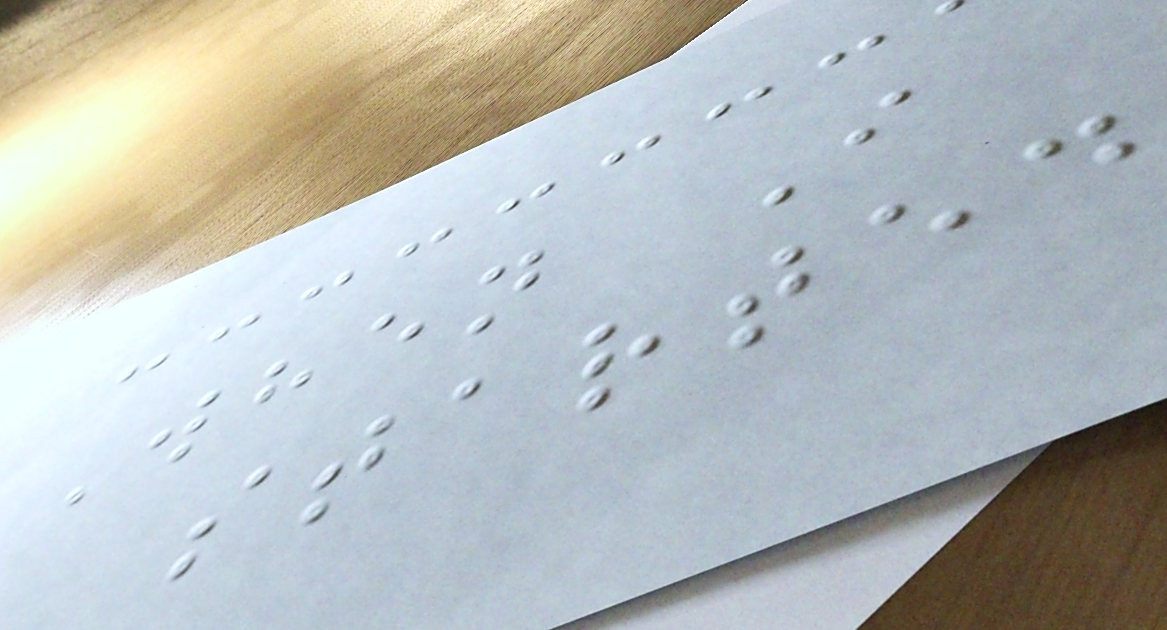When I
started
